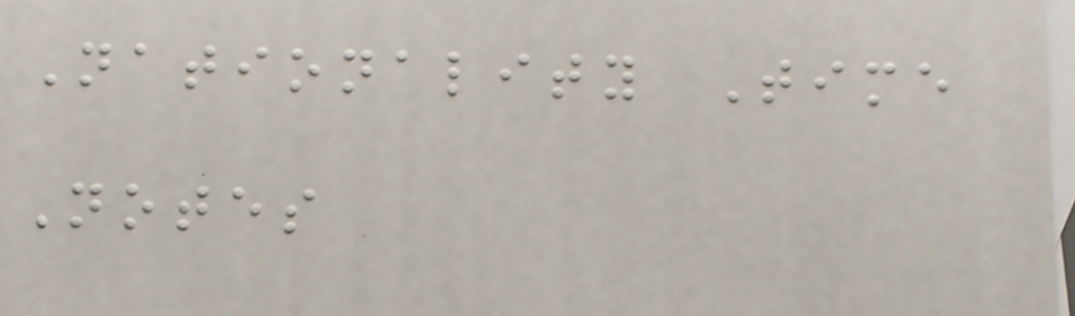Nationality Time
Notes
